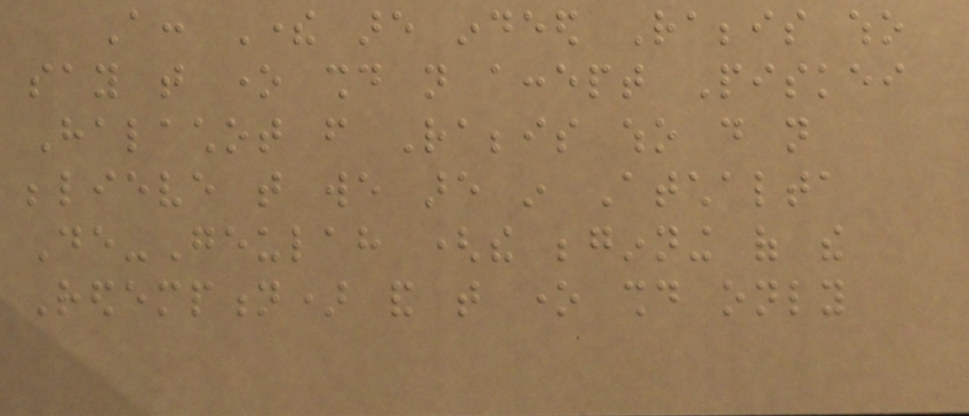A: There are indeed Rabbis who
say that one should not accept Piskei
Halachot from Rabbis who do not
believe that we are in Atchalta
De-Geulah (the beginning of the
Redemption) and that one should only
